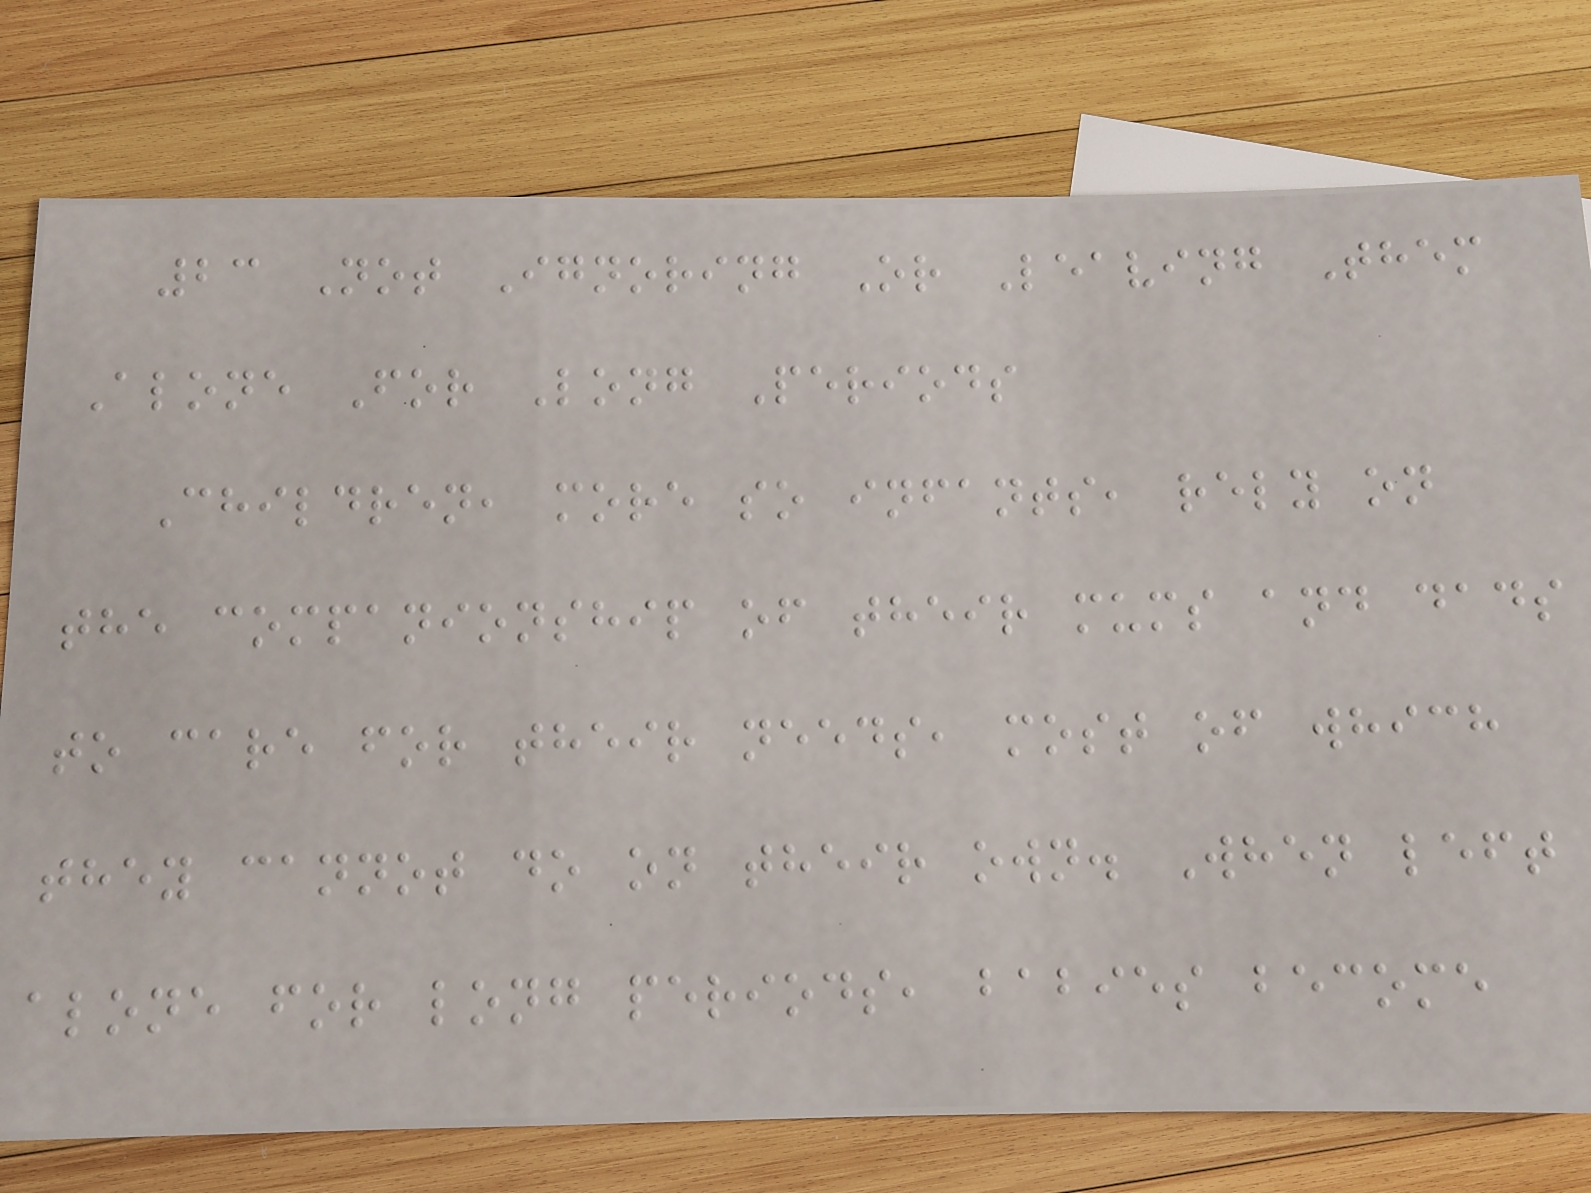23 Not Ignoring Or Leaving Them
Alone For Long Periods
Children, more so infants, rely on
the companionship of their mums and dads
to care for their needs, most of which
they cannot do on their own. When left
alone for long periods, babies become
